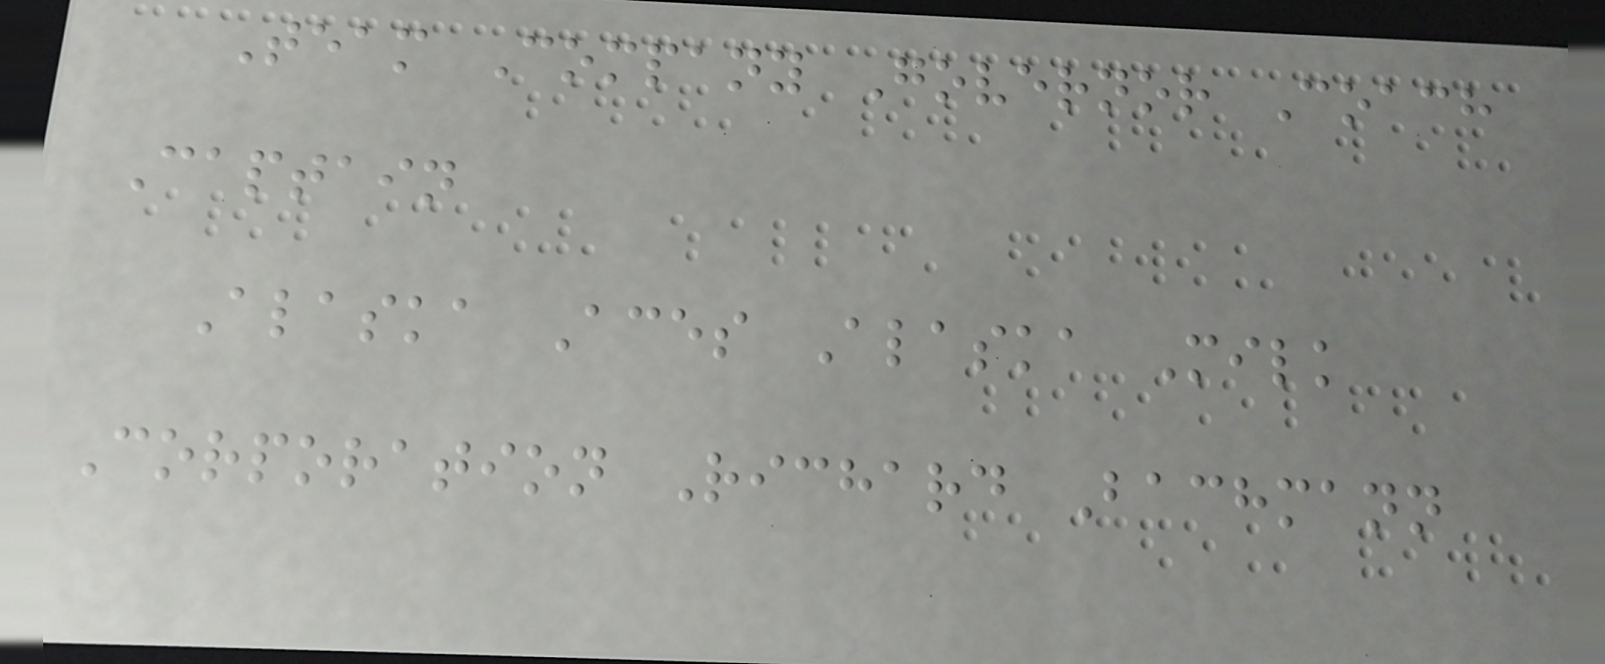Team Company Governor Coach
Captain
Alaska Aces Alaska Milk
Corporation Richard Bachmann
